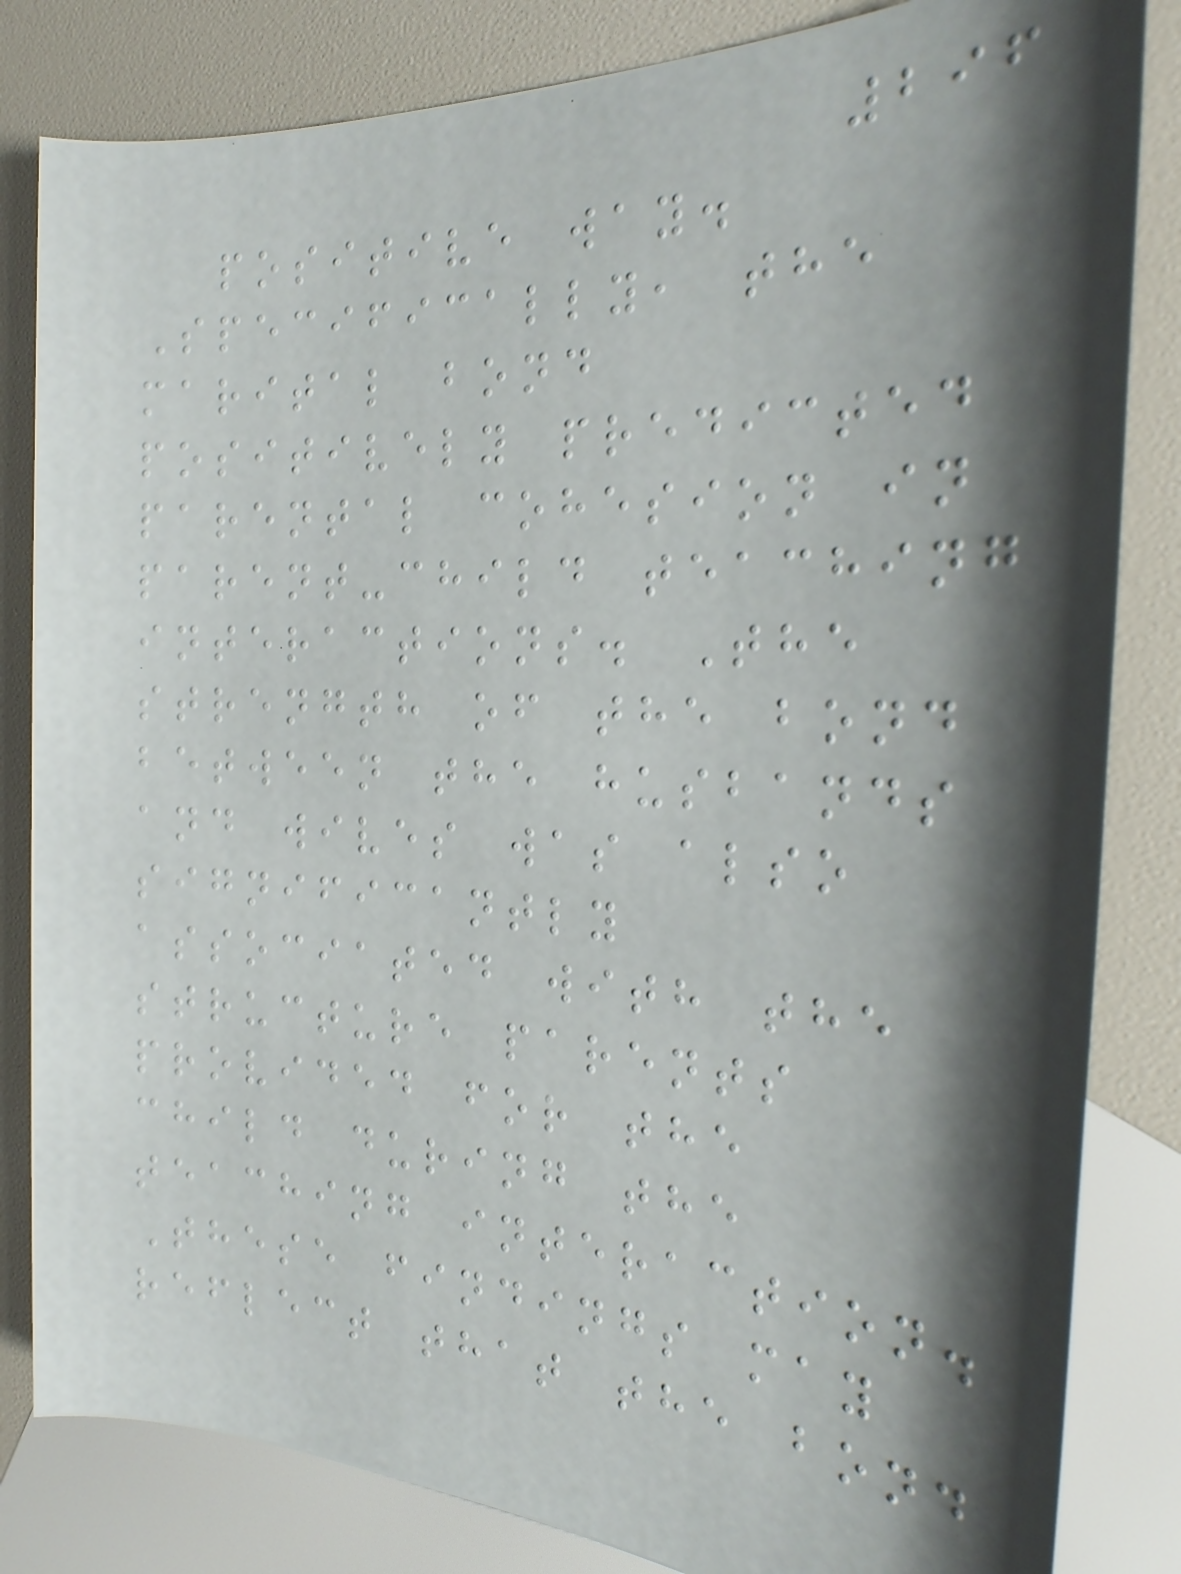296
positive way.
Specifically, the
marital bond
positively predicted
parental cohesion in
parent-child teaching
interactions. The
strength of the bond
between the husbands
and wives was also
significantly
associated with the
structure parents
provided for the
child during the
teaching interaction.
These findings may
reflect that the bond
